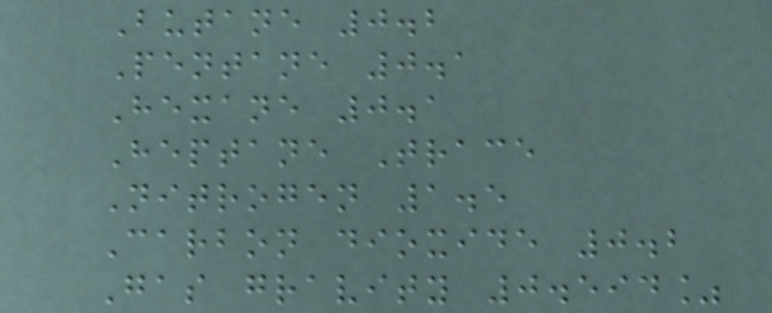Butane 0.2
Pentane 0.1
Hexane 0.1
Heptane Trace
Nitrogen 1.5
Carbon dioxide 0.2
Gas gravity 0.594%
